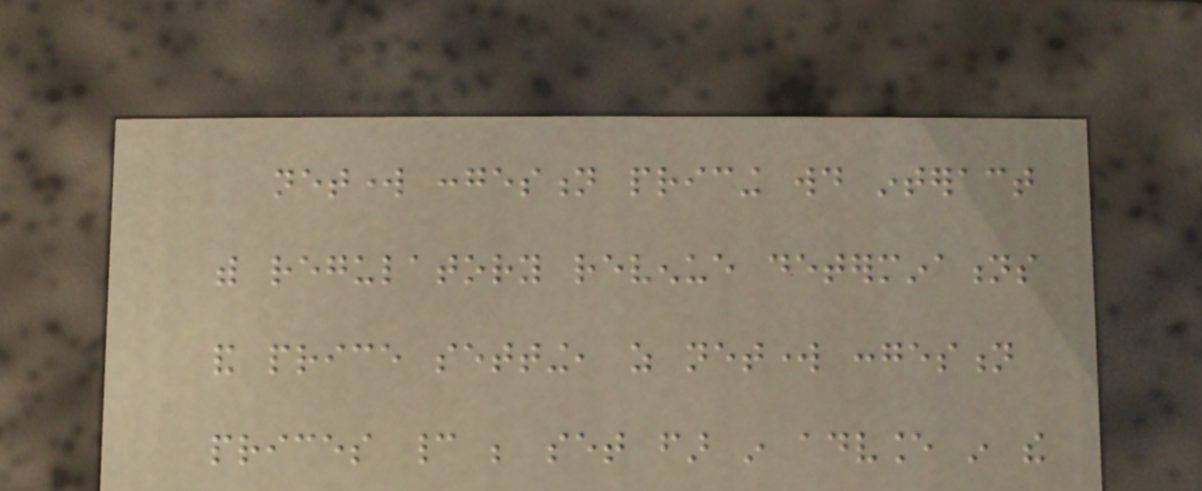network congestion pricing would interact
with regulatory revenue determinations
and price setting, as network congestion
prices cannot be set far in advance in the
